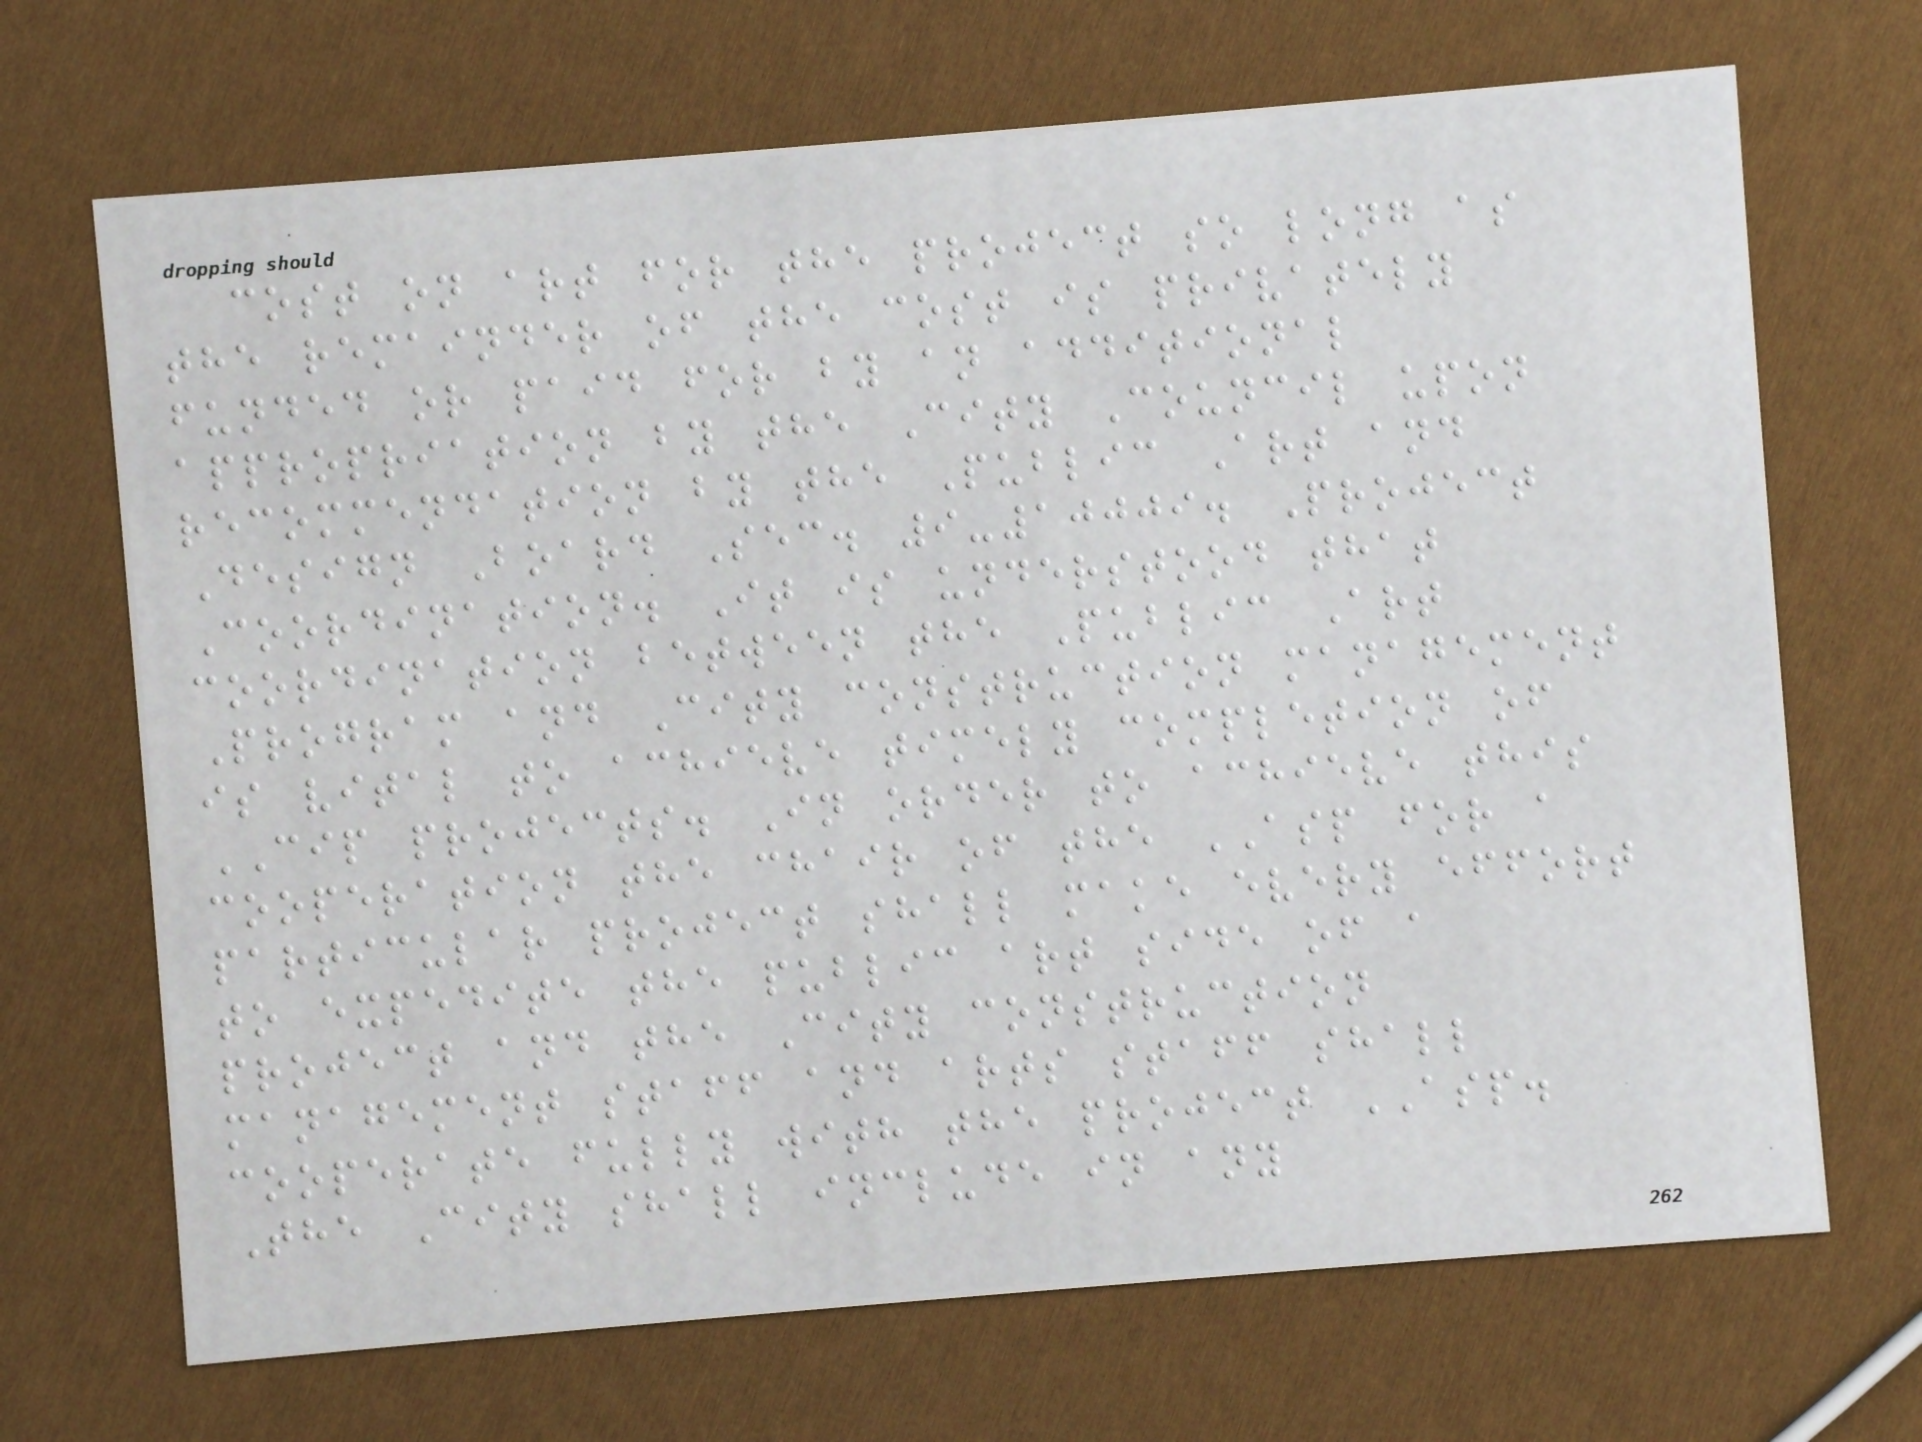cost on art for the project so long as
the remainder of the cost is privately
funded or paid for by an additional
appropriation by the City Council upon
recommendation by the Public Art and
Design Board Sec. 9-10009. Project
Coordination. It is understood that
coordination between the Public Art
Program and City construction management
is vital to achieve timely completion of
CIP projects. In order to achieve this
cooperation the chair of the ASP for a
particular project shall make every effort
to expedite the public art side of a
project and the City construction
management staff and arts staff shall
cooperate fully with the project ASP.
The City shall include in any
